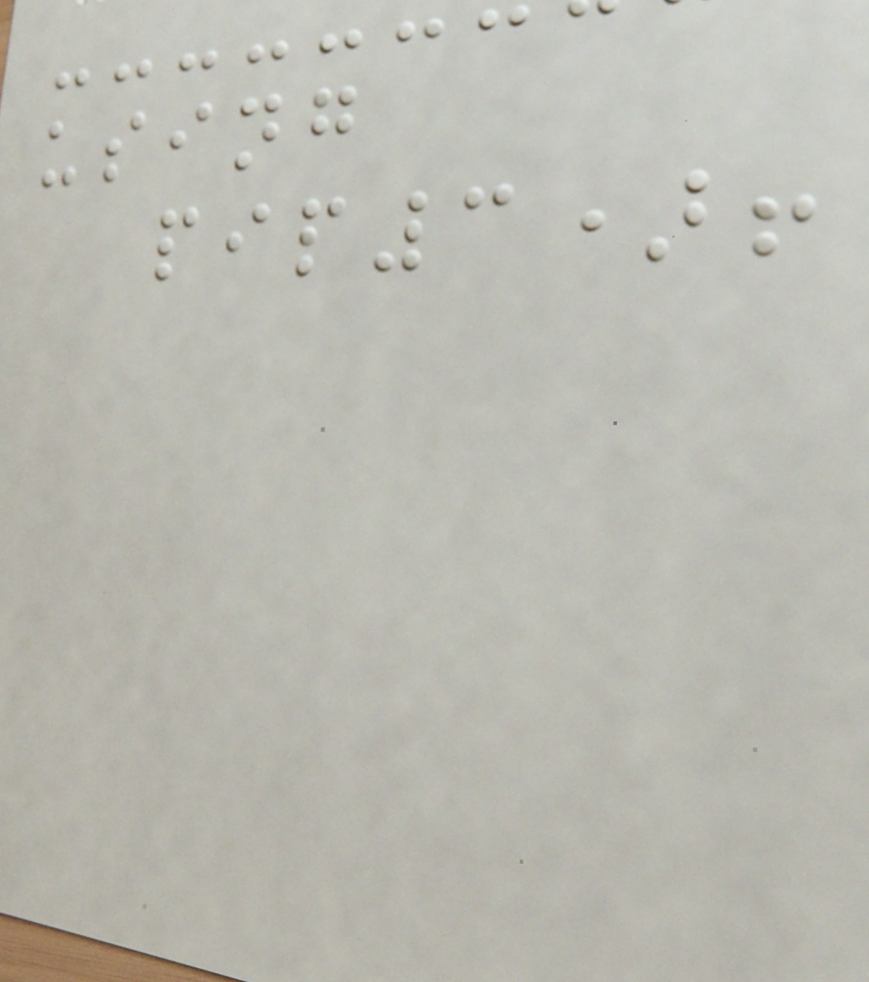using
pip3)!
